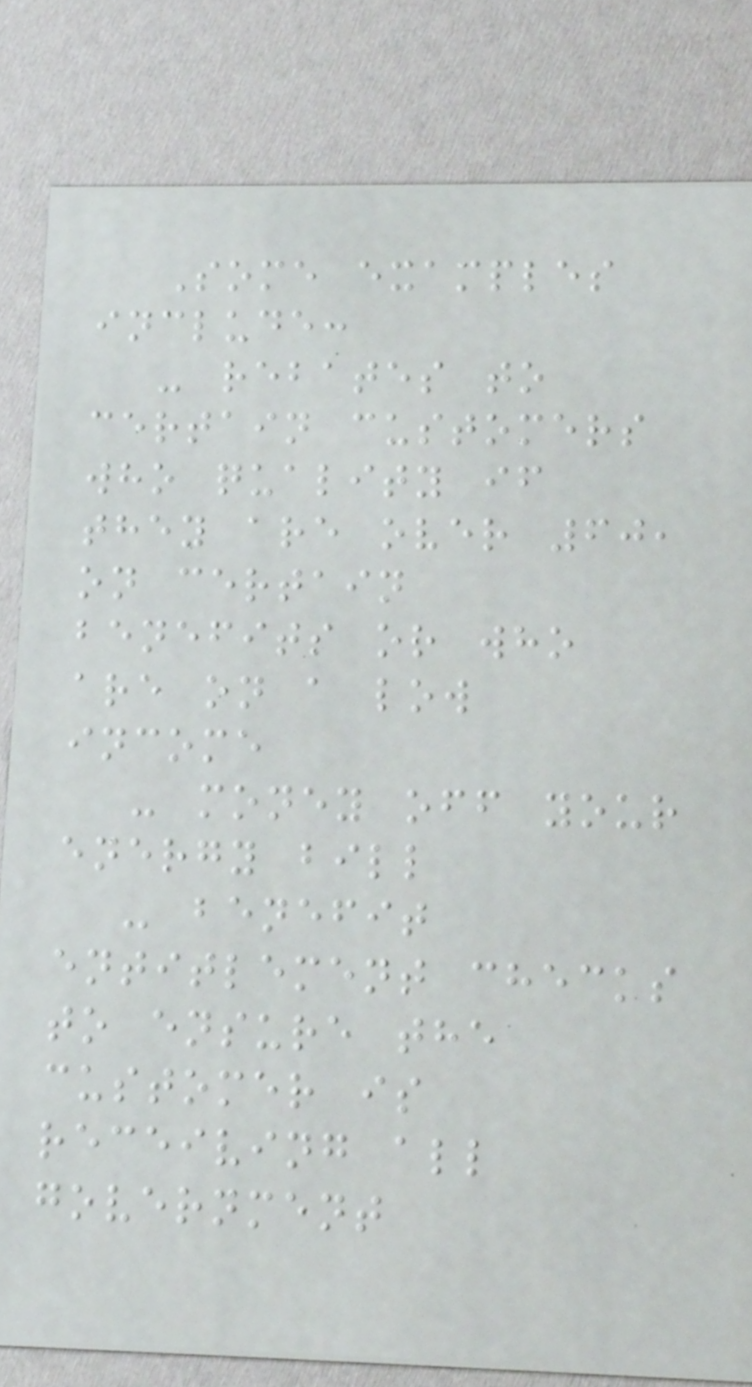Some examples
include:
- rebates to
certain customers
who quality if
they are over 60,
on certain
benefits or who
are on a low
income
- money off your
energy bill
- benefit
entitlement checks
to ensure the
customer is
receiving all
government
